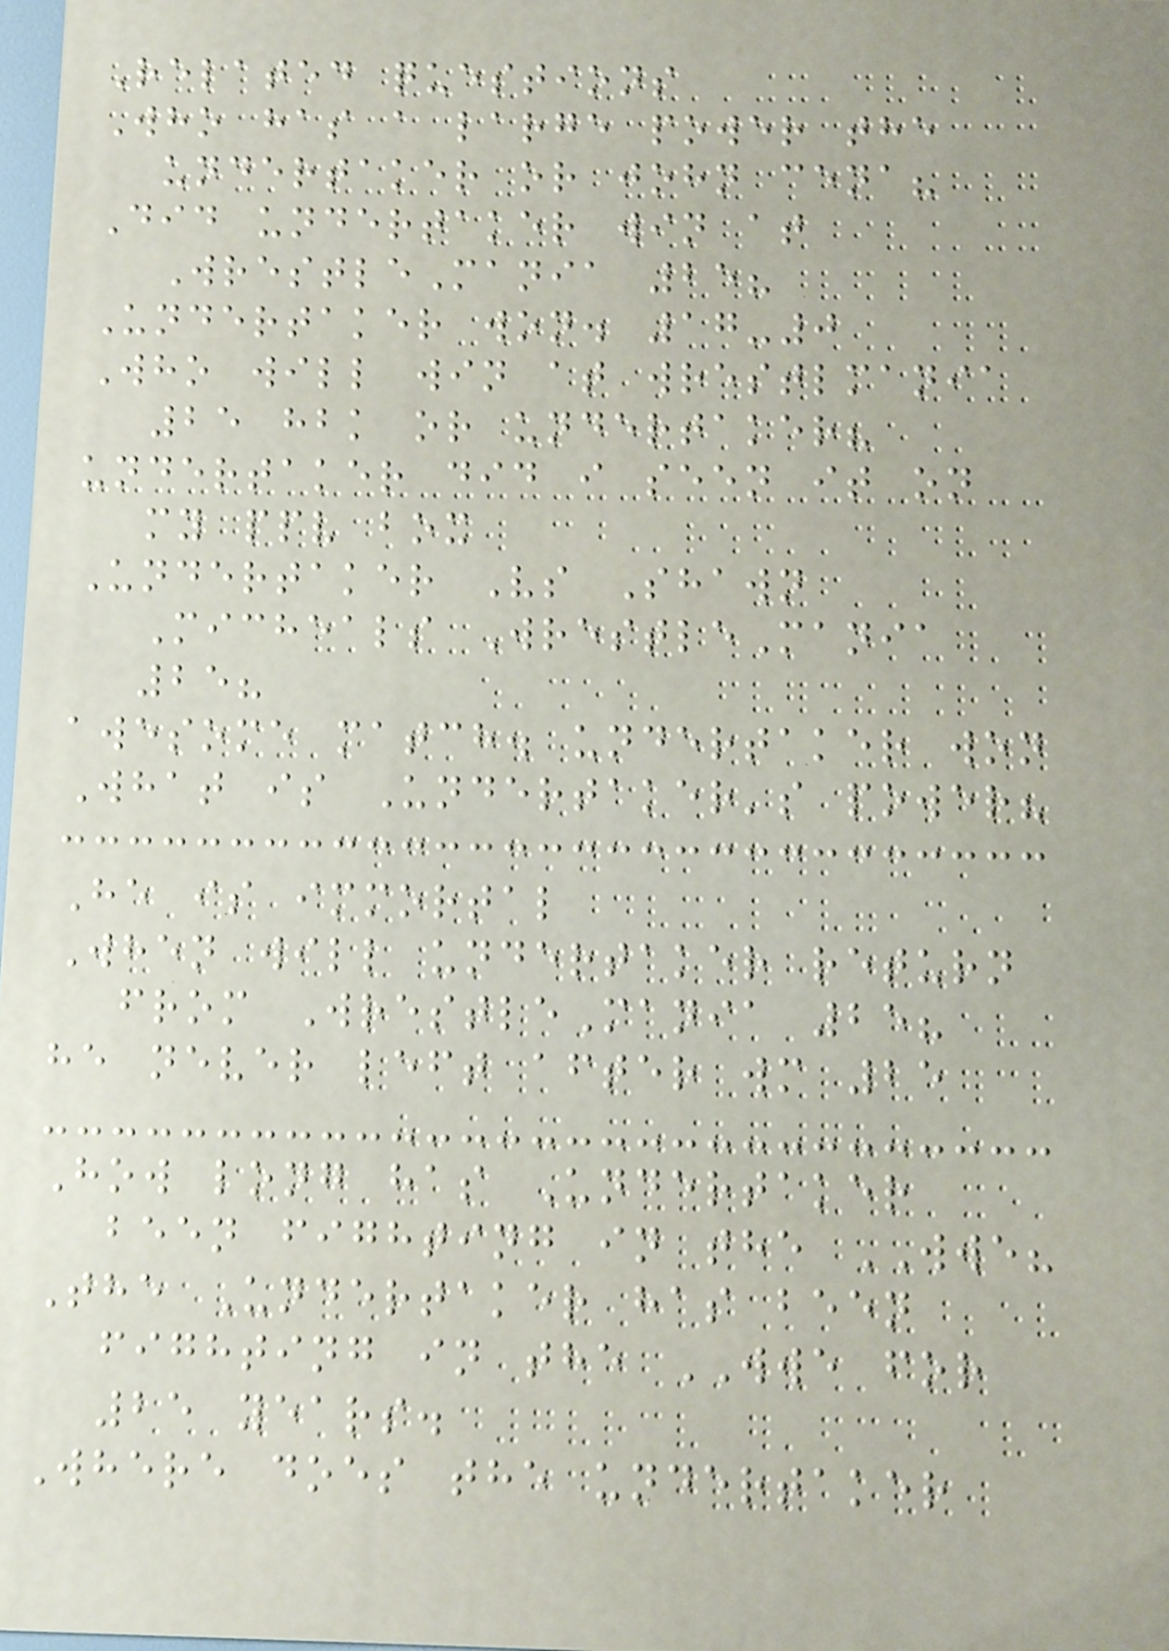Related questions
Who has a large power the
undertaker or john cena?
Did undertaker win at
WrestleMania 25?
Undertaker won. 17-0
Who will win at wrestlmania
25 hbk or undertaker?
undertaker did i seen it on
my ppv box
Undertaker Vs Shawn
Micheals WrestleMania
25?
awesome match. undertaker won
What is Undertaker's power?
He is immortal
When will undertaker return
from WrestleMania 25?
he never left after wm 25
How long has Undertaker
been fighting in the WWE?
The Undertaker has been
fighting in the WWE for
25 years.
Where does the undertaker
